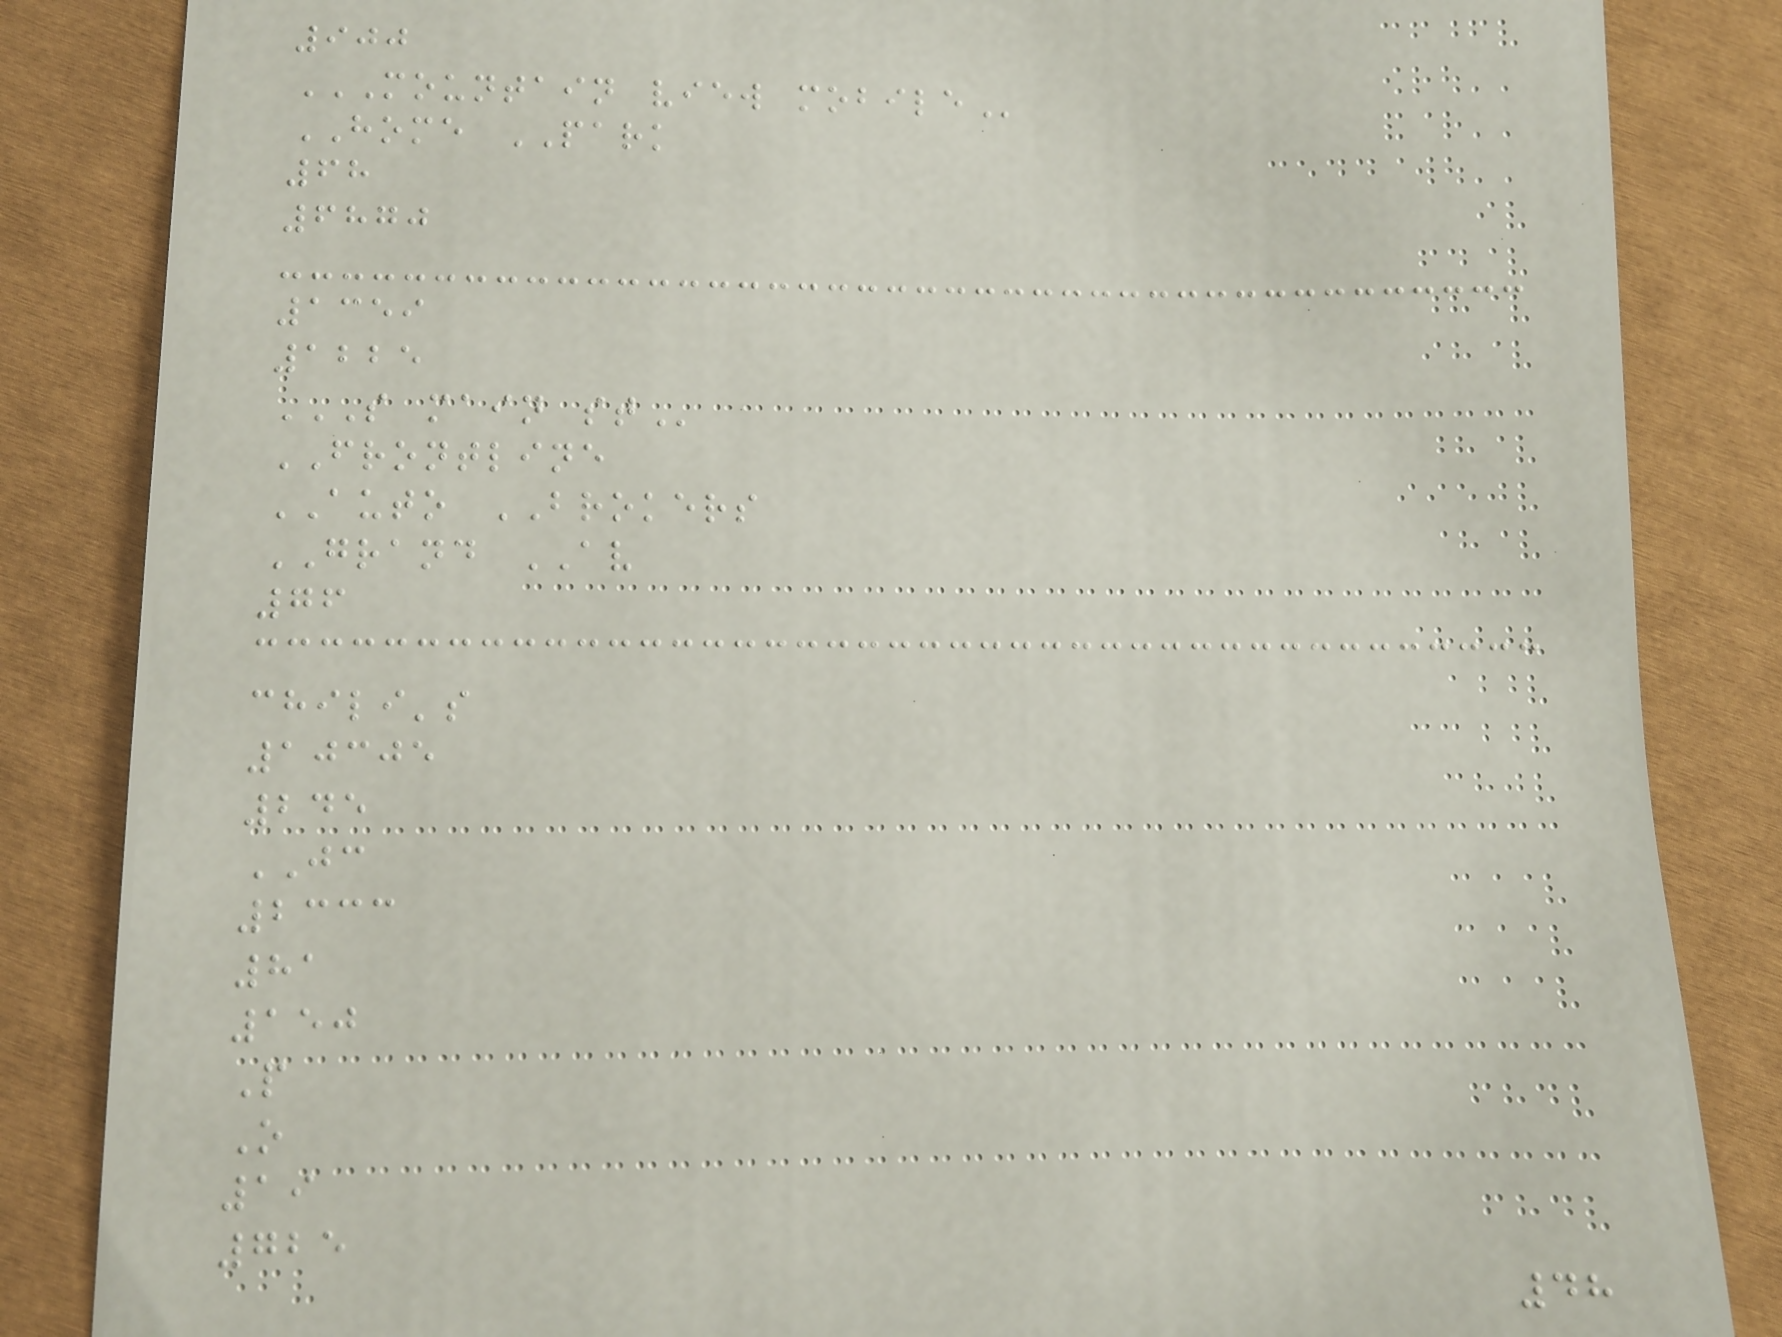900
MOUNTAIN VIEW MOBILE
HOME PARK
68
6870
1359
1225
S MAIN ST
FRONTLINE
AUTO BROKERS
GRAND AV
76
chili's
10305
245
JC
2333
81
150
P
O
19
725
48
